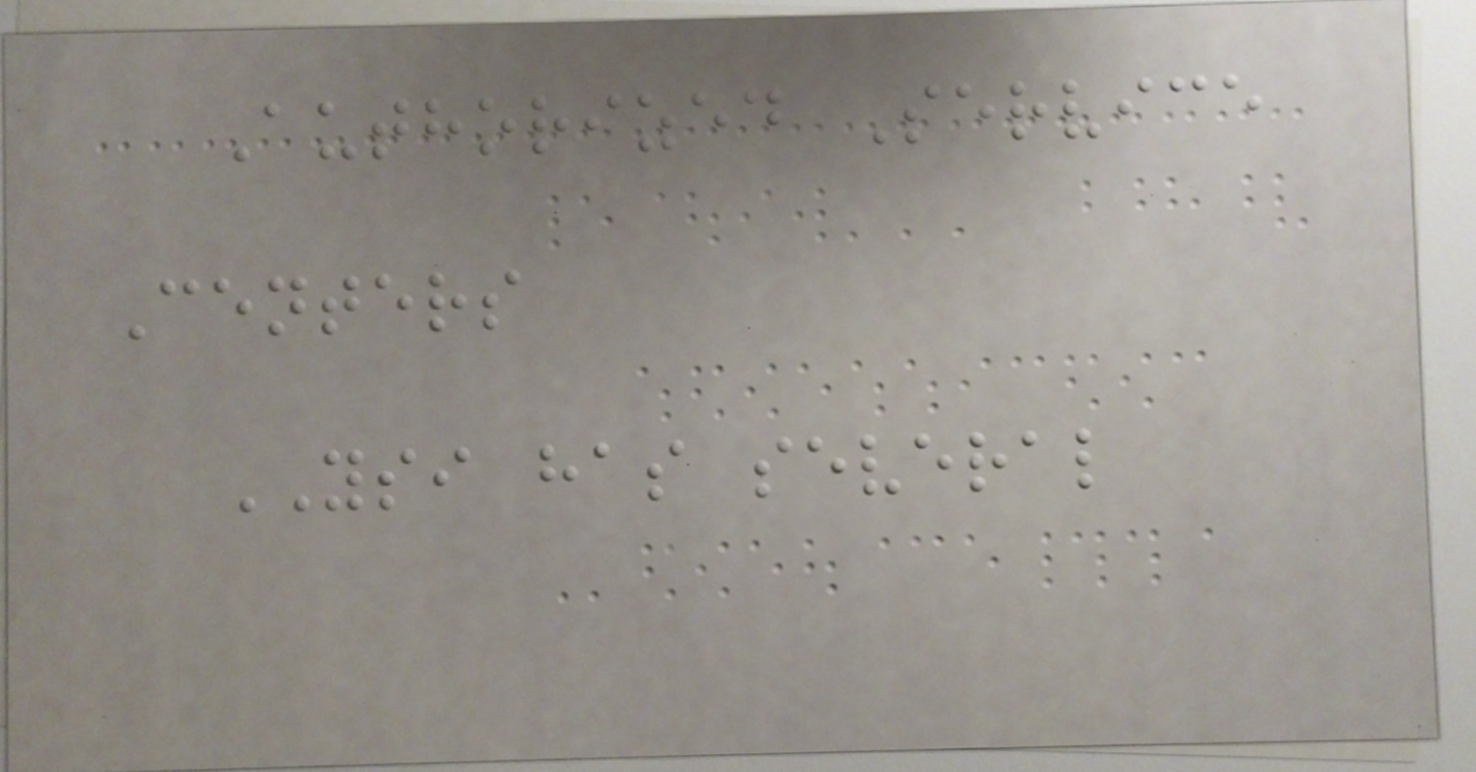Authorized Service
Centers
YSI has several
